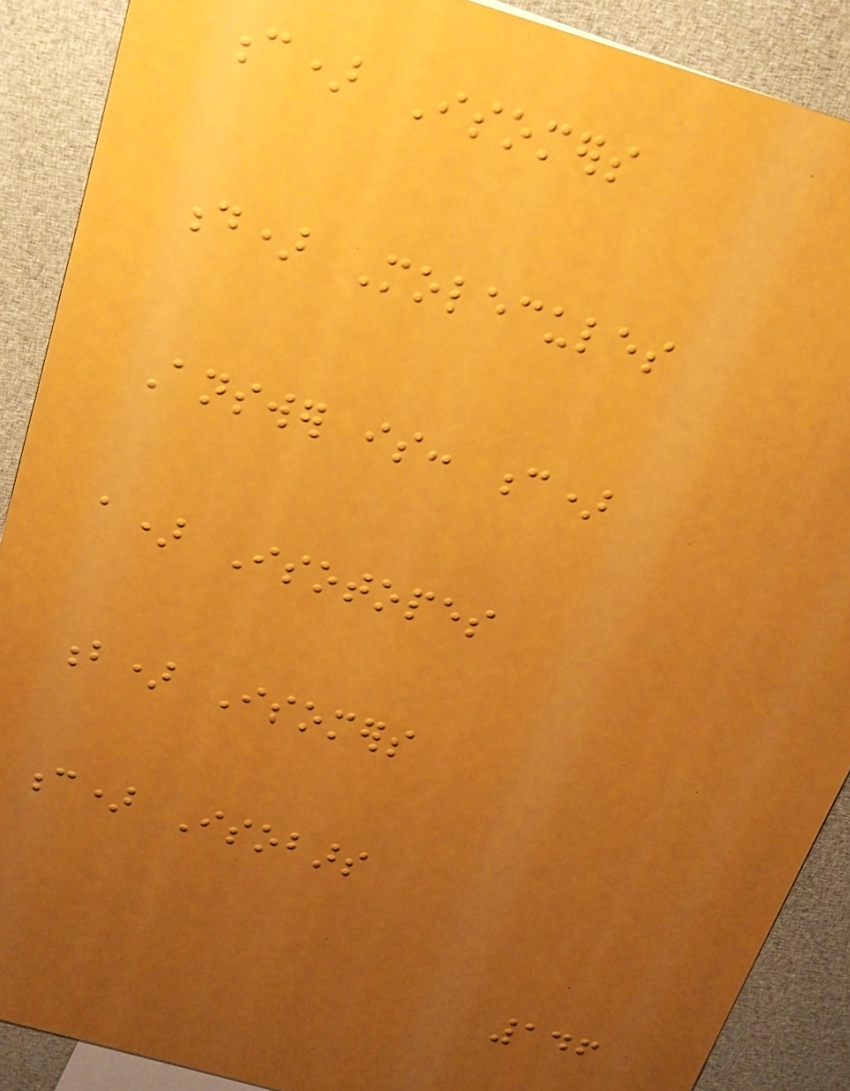c) Isomers
d) Molecules
Answer is: c)
a) Isotopes
b) Isomers
c) Isobars
146
